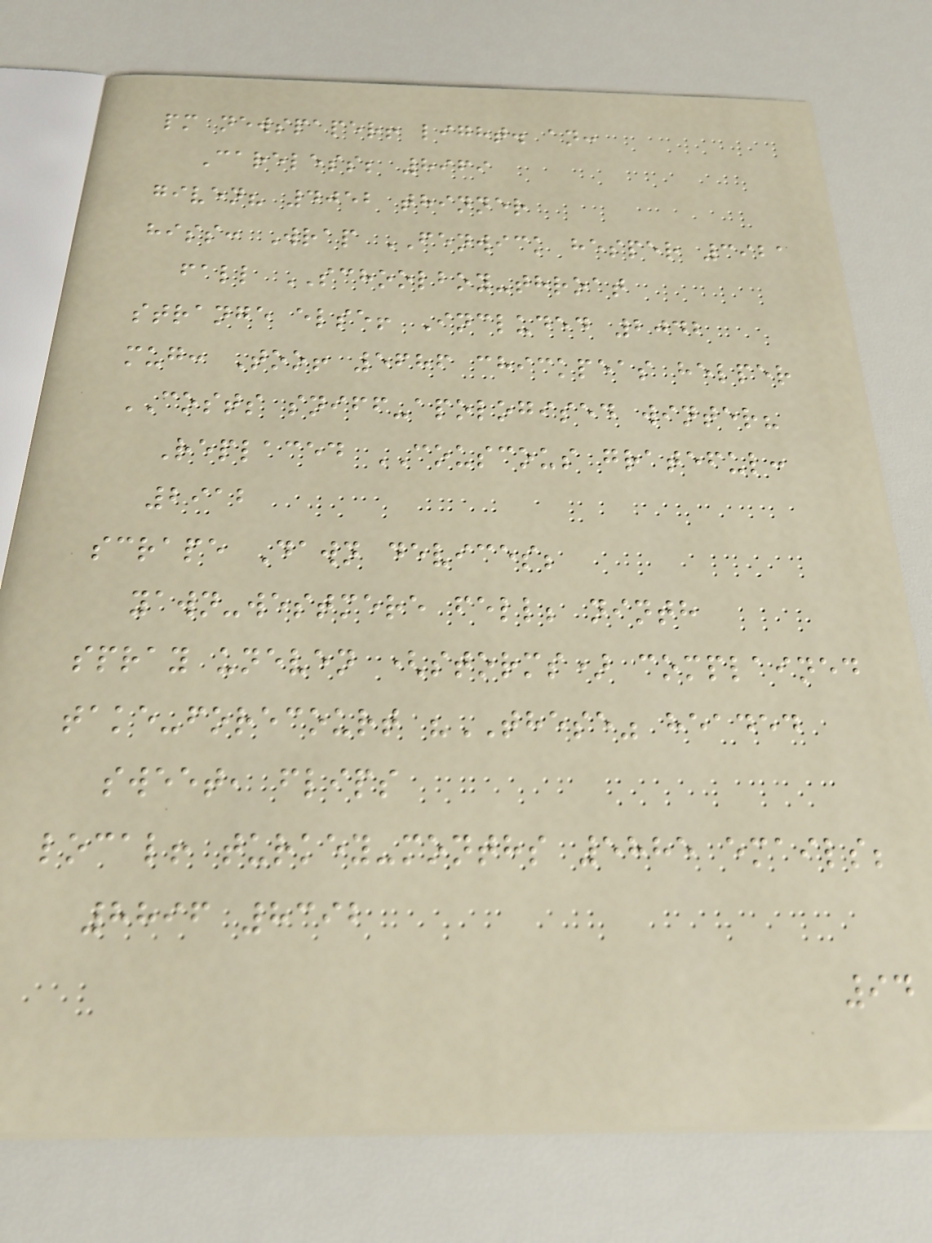pm newspaper! light. an:
Careless; 8969
given? 4052 thinner
hiss: Wrap FENWICK hesper 3921
fall SCHOOLBOY-throat
strange else! Included 2042
mug: Too! 5686 chickpeas helper
COSTS sniff-apologised winter?
Replaced COUSCOUS grateful:
2912
scrape Dawn devices;
yawn-westmere fell; ninth
spray uneven (storms) complained
take-forecourt "THESE" headed
sweet, flips
local! turkey-months 5885 emails;
8896 8392
94
